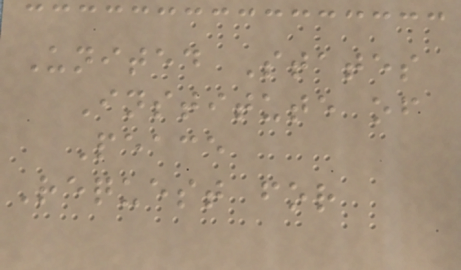United States
Institute of
Peace
Request for
